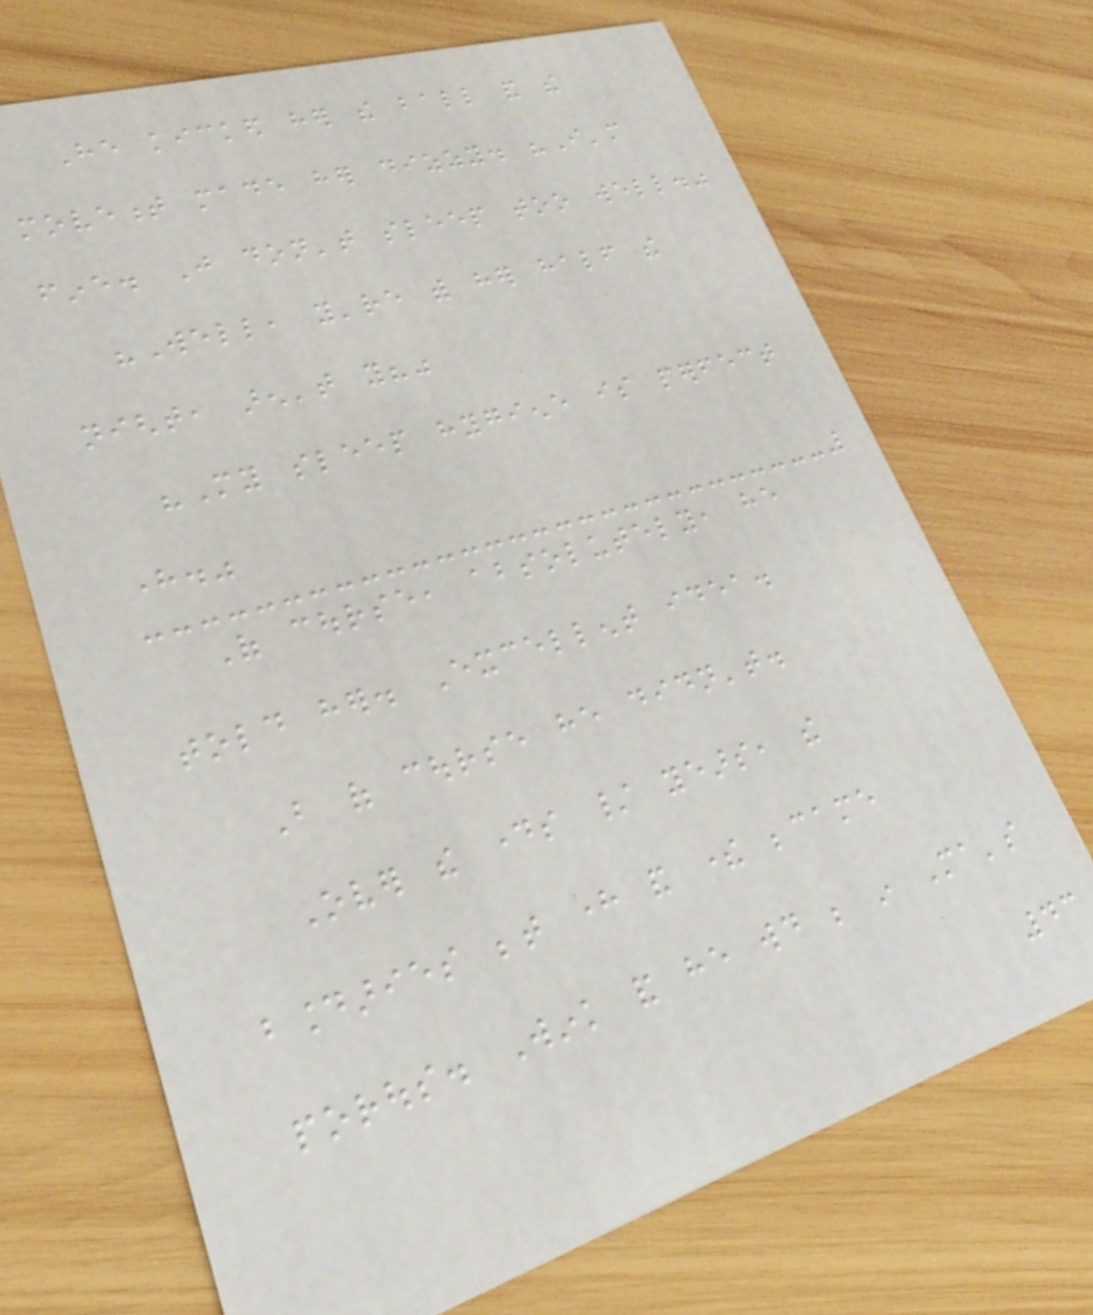He kicked her the ball and the
movement made her dizzy. "I'm
fine. Just don't sleep too well."
"Well, you're with her half the
night, aren't you?"
"My sleep hygiene is perfect
here."
Of course, absolutely, he
told her. Excellent idea.
But of course he didn't.
Over the days / years, the
boundaries between here and there became
porous. Wink and he would be in Ma's
43
